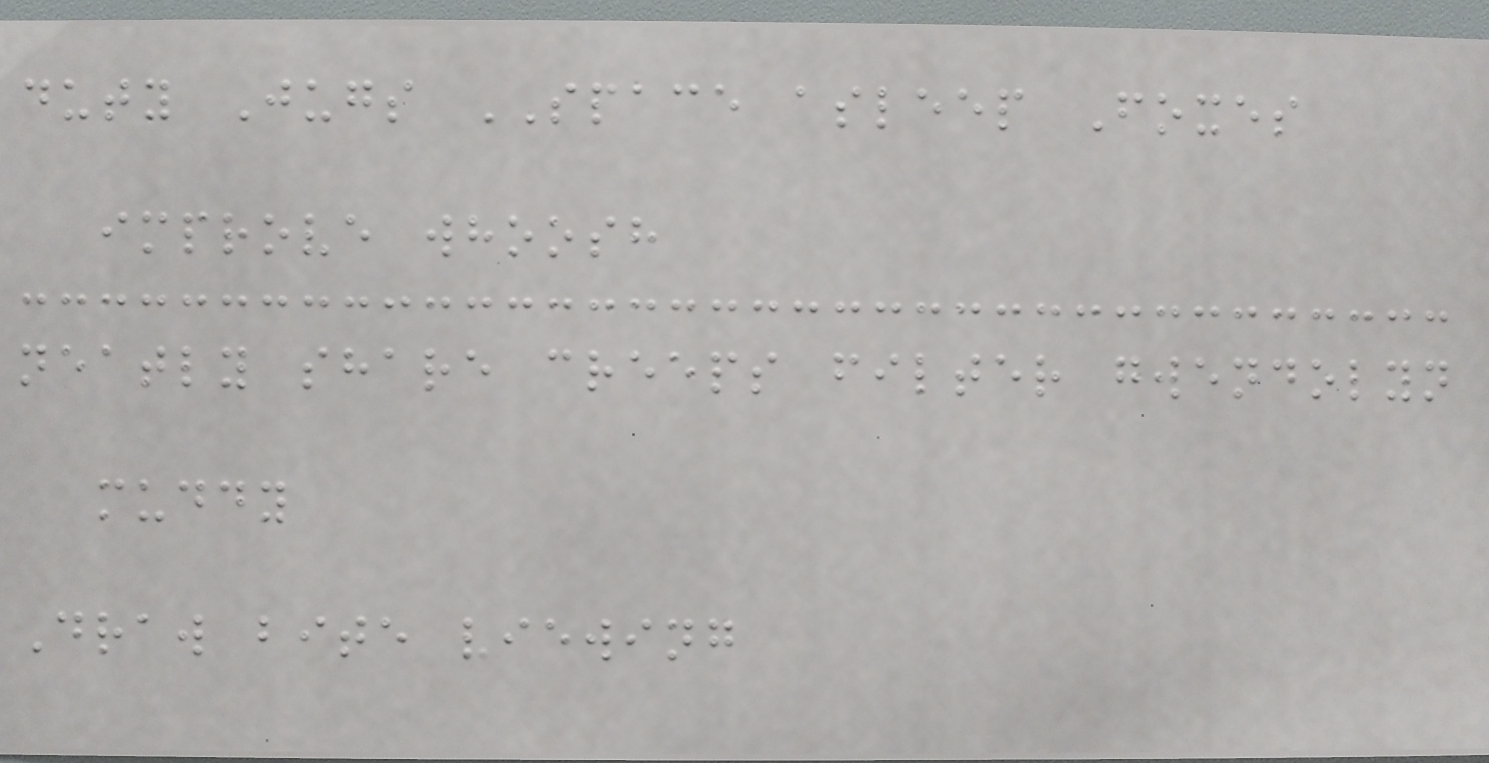duty Jugs SPACE asleep Foxes
improve whoosh
neatly share creeps filter gwendolyn
muddy
Draw bite viewing
